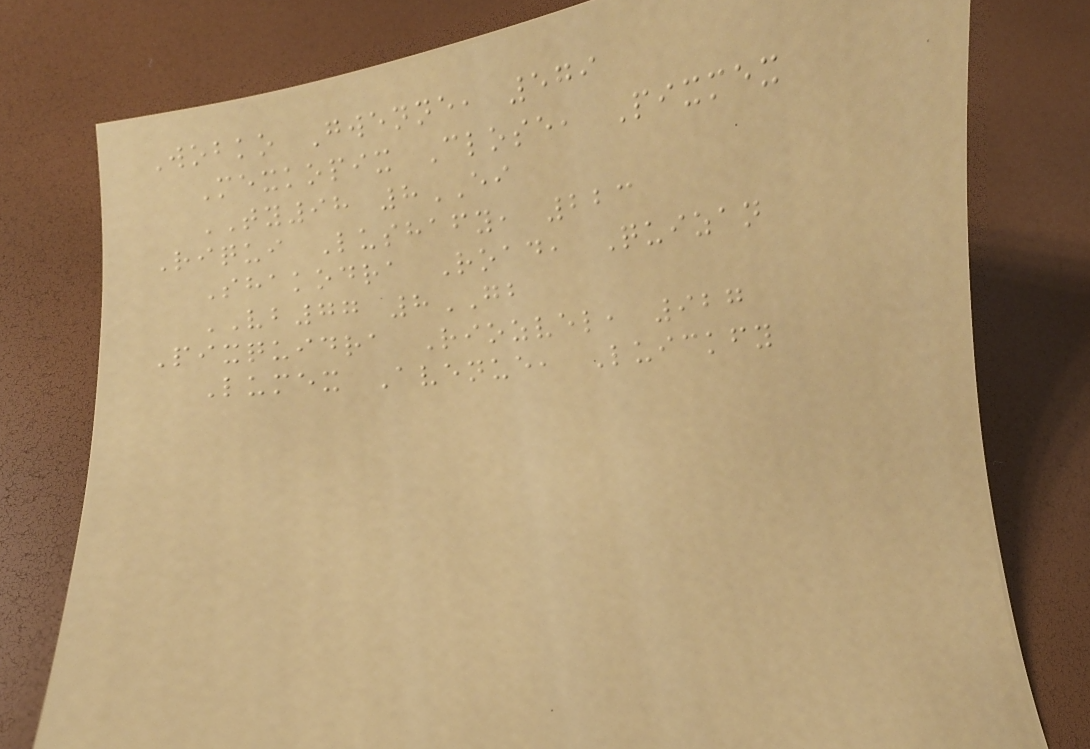Wobko Gwenne, 579
Mexkopix Close, Pixmex
TY98 8EI
Riqui Lushafy, 223
Shakodra Road, Quizan
VB77 8GB
Pixquidra Riozvel, 927
Lumex Avenue, Luickfy
